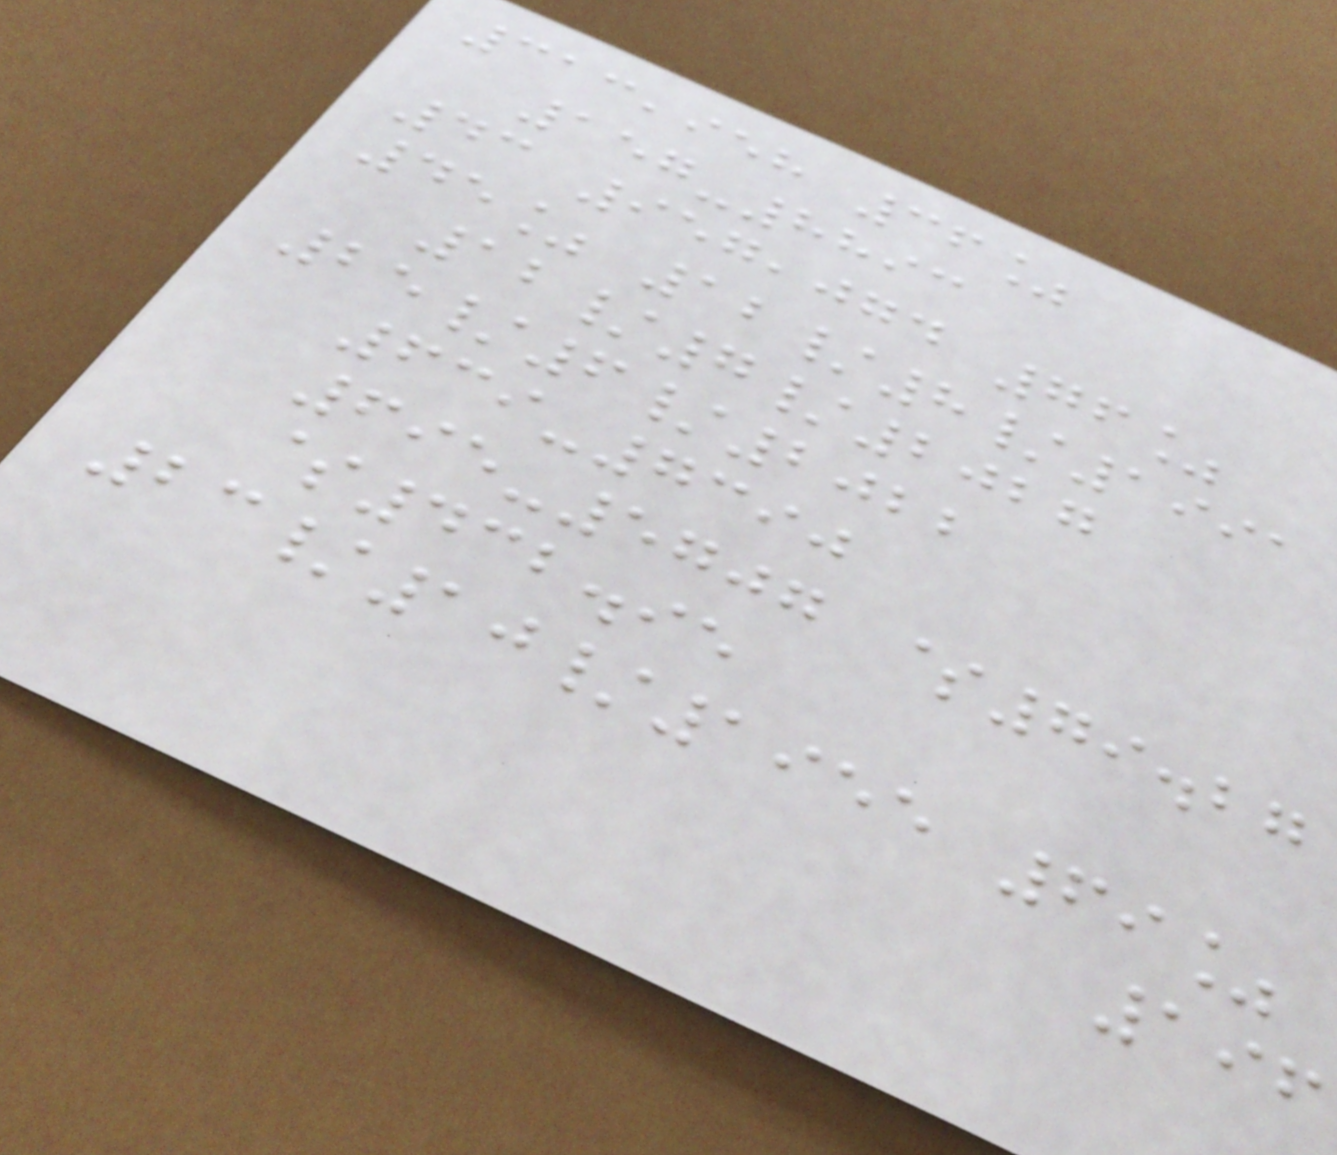313,958 36%
157-8893
43 957,074 76%
45% 12/8/1991
12/7/2027
25/6/2022
639-7390
695-5707 $79.27
$432.95
23/10/1955 69%
196
